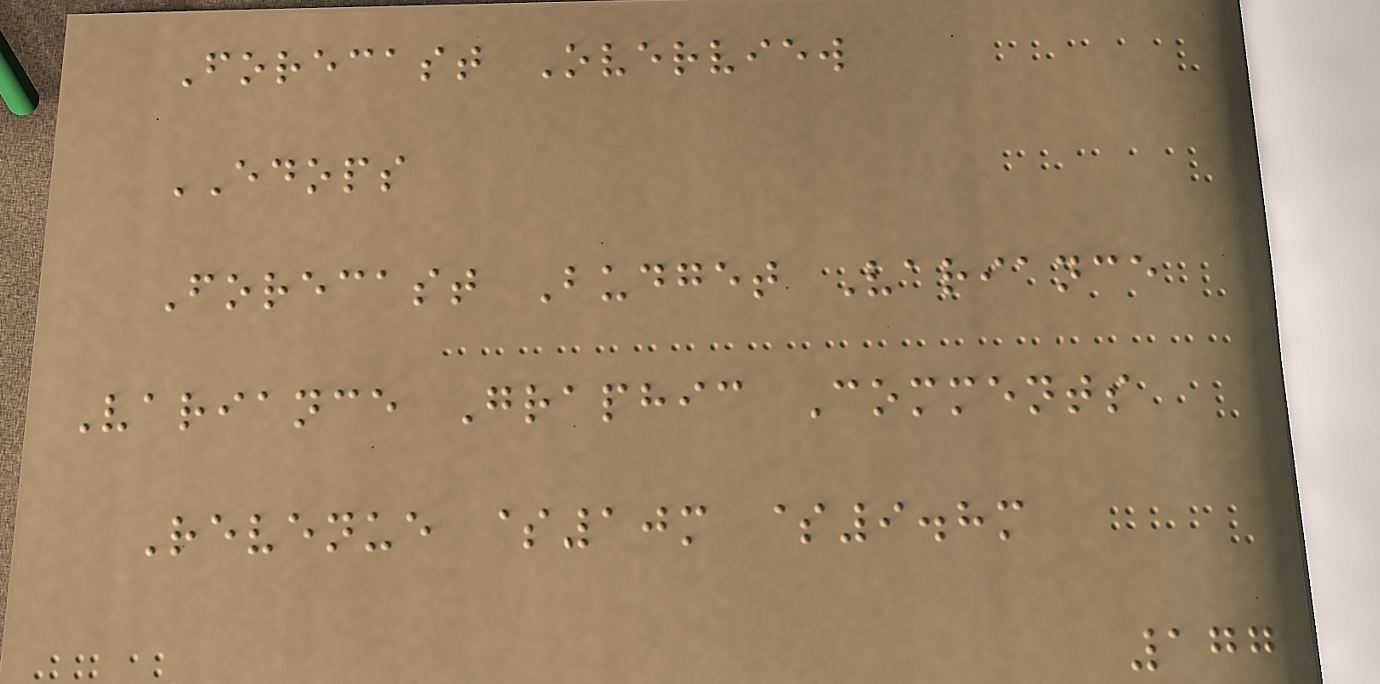Forecast Overview
EDOPS
Forecast Budget Variance
Variance Graphic Comments
Revenue $10m $9.8m
177
